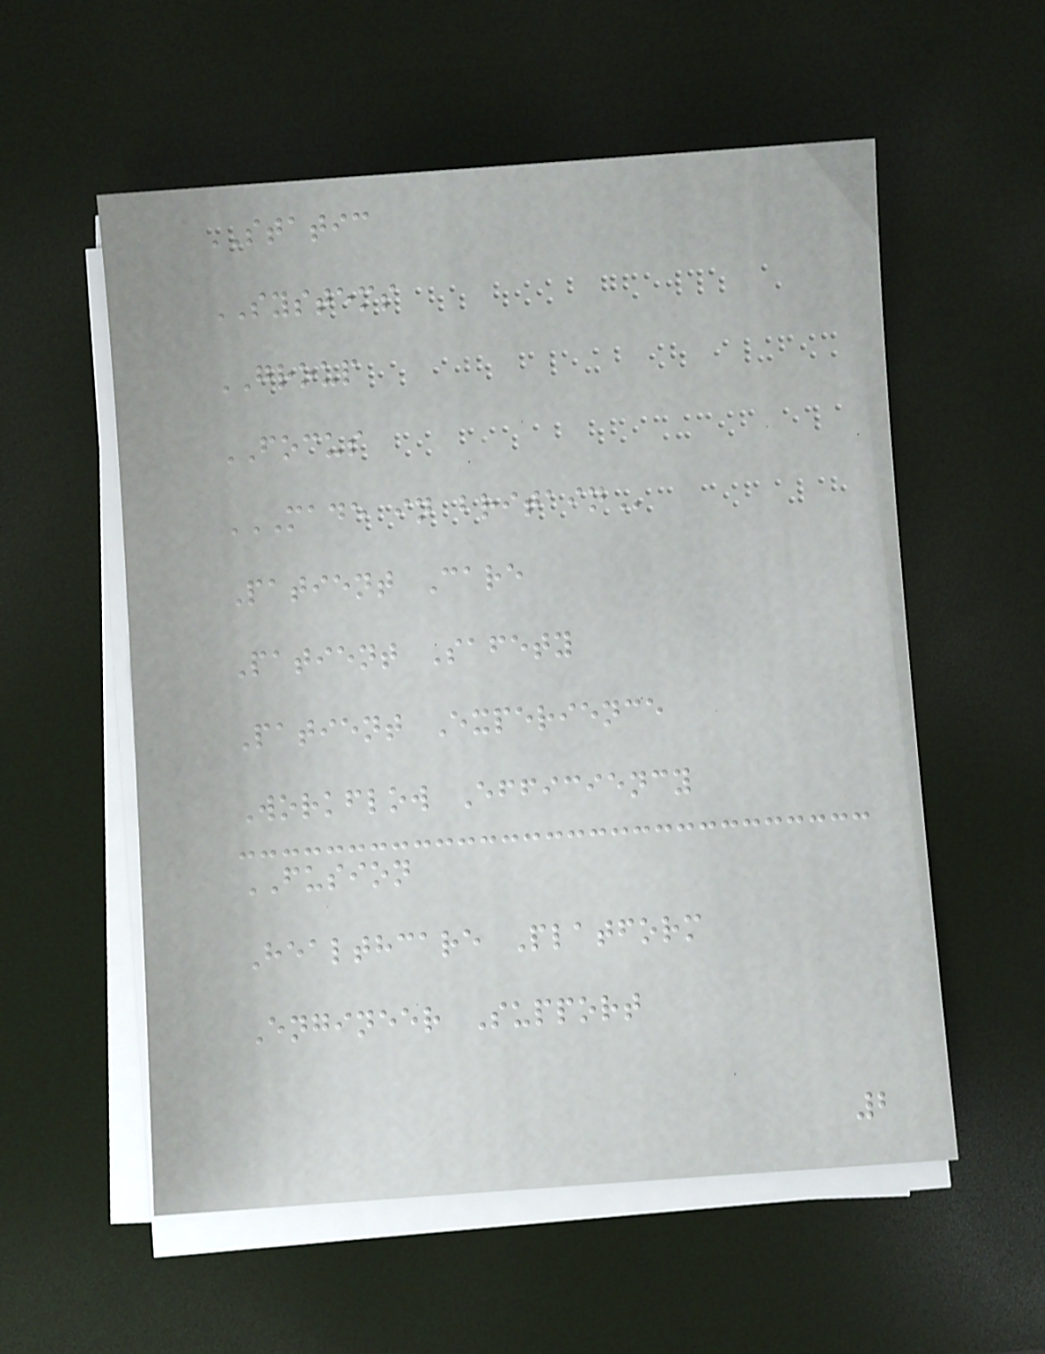STATIC
SYSTEMS
GROUP
FOCUS
MADE IN BRITAIN
Patient Care
Patient Safety
Patient Experience
Workflow Efficiency
FUSION
Healthcare Platform
Engineer Support
2
